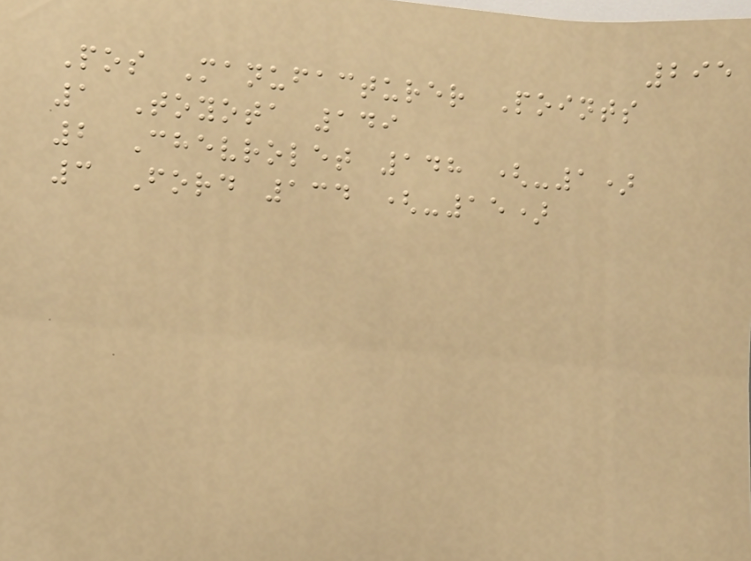295
Pos Manufacturer Points
1 Toyota 149
2 Chevrolet 148 (-1)
3 Ford 134 (-15)
